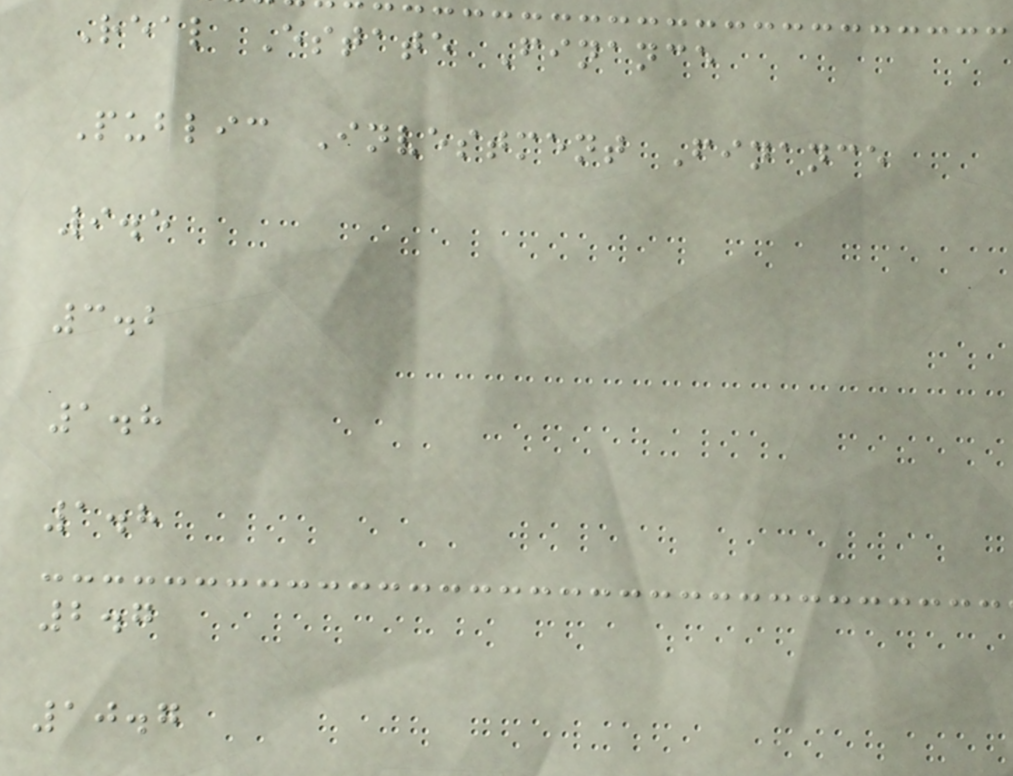Real Estate Finance
Public Investment Finance
9.5
3.2
1.8
1.8
2.7
10.7
